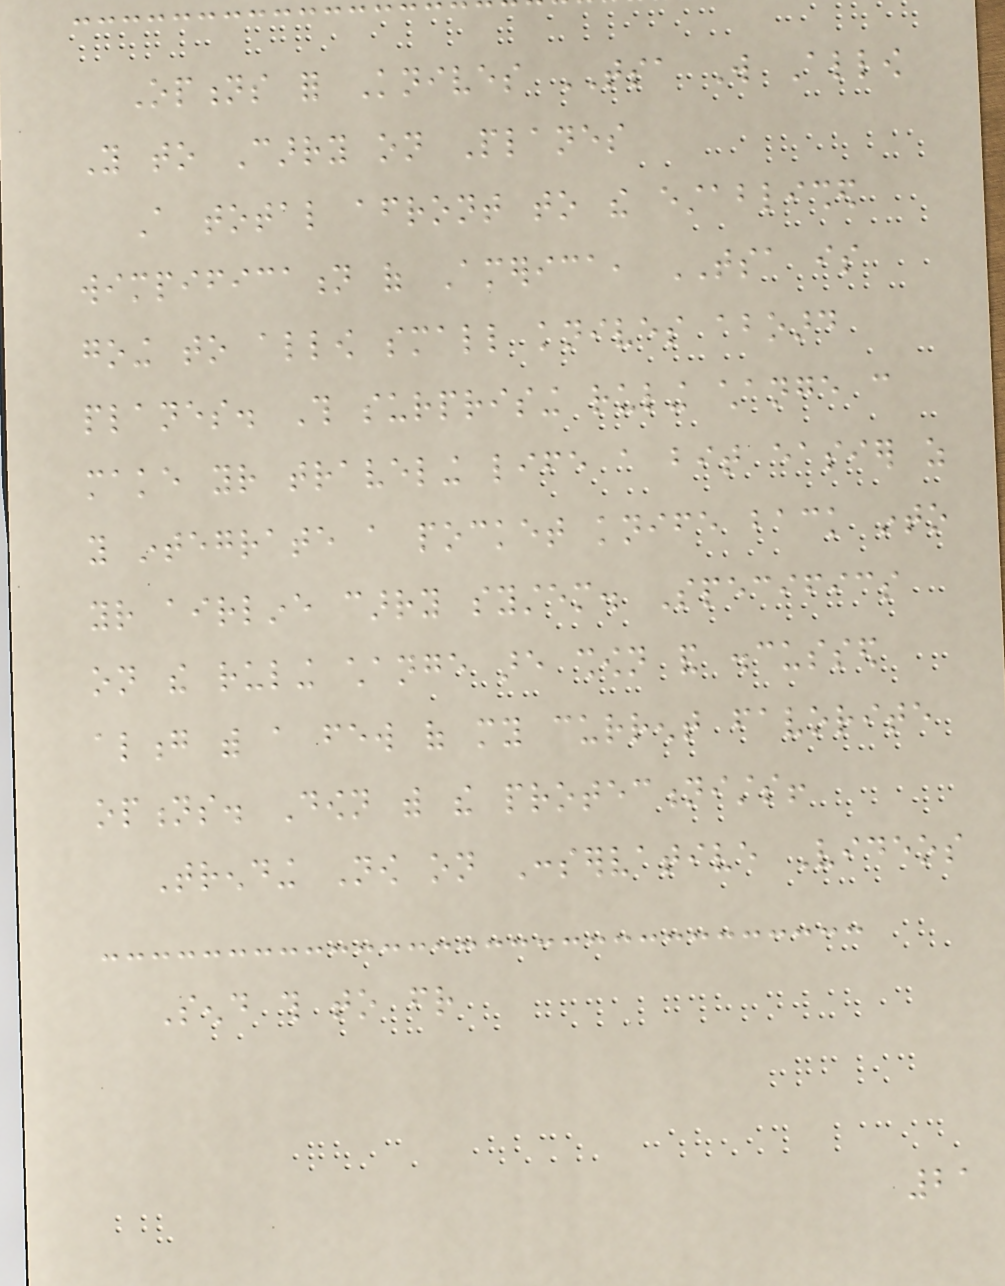Options for Knives TSA Will Allow
You to Carry on Planes
A total afront to the established
wimpification of America, TSA is
going to allow small knives aboard
planes. This surprising ruling change can
make your traveling life a bit easier as
you integrate a pocket knife back into
your airline carry system. Specifics
on the ruling change are shown and discussed
along with a few of my current favorite
options. Down with the protectionists!
Trending Now on Conservative Videos
Send this to friend
21
